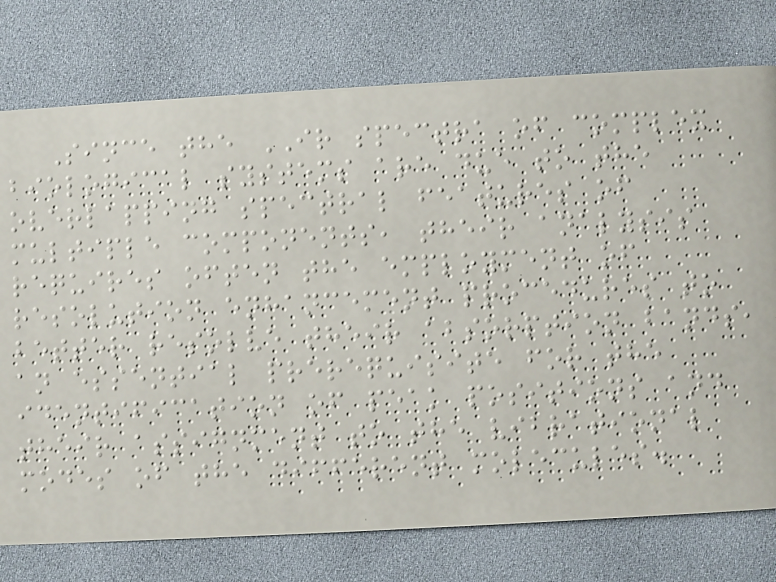Since the IR spectra of complex
biological systems are due to the
overlapping spectral features of
multiple components, their analysis
requires often the employment of
resolution enhancement procedures to
better resolve their absorption bands,
an essential prerequisite for the
identification of peak positions and
their assignment to the vibrational
modes of the different molecules.
